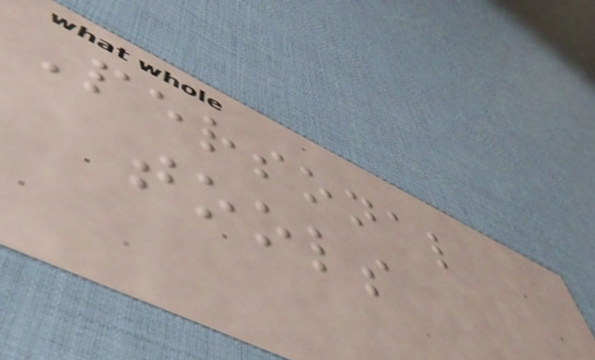Personal
tools
